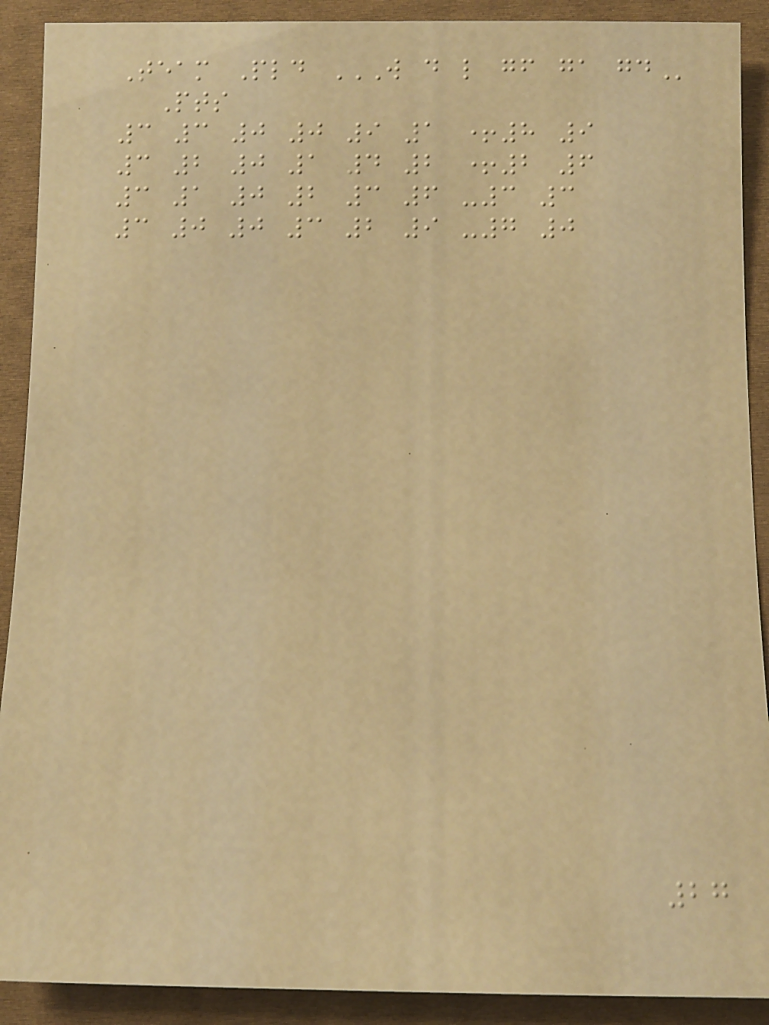Team Pld W D L GF GA GD
Pts
3 3 0 0 9 1 +8 9
3 2 0 1 4 2 +2 6
3 1 0 2 3 6 -3 3
3 0 0 3 2 9 -7 0
27
